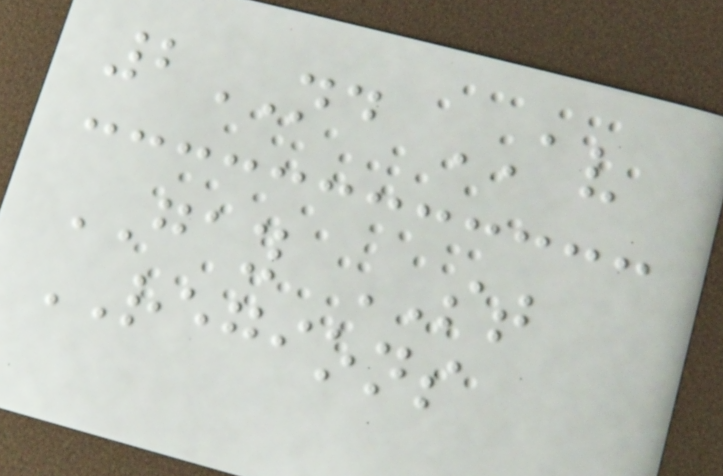2ND AV
GAY ST
REGIONS
